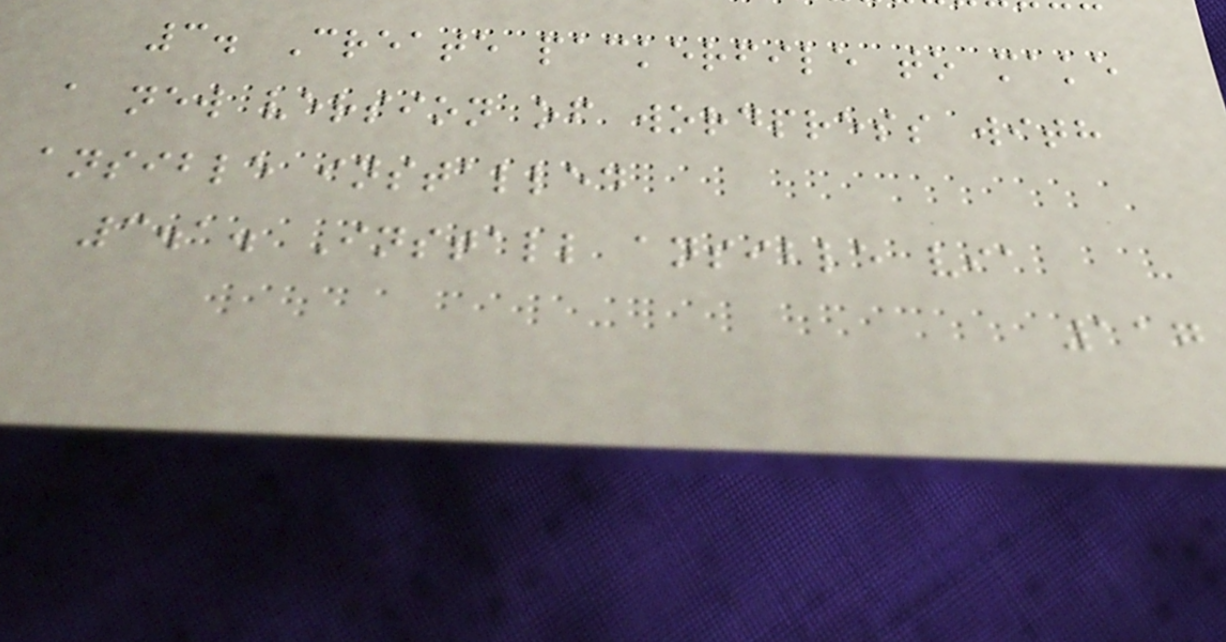3. Create packerfile to make
a new version of wordpress with
ansible installed
3.1. Install ansible via
117
